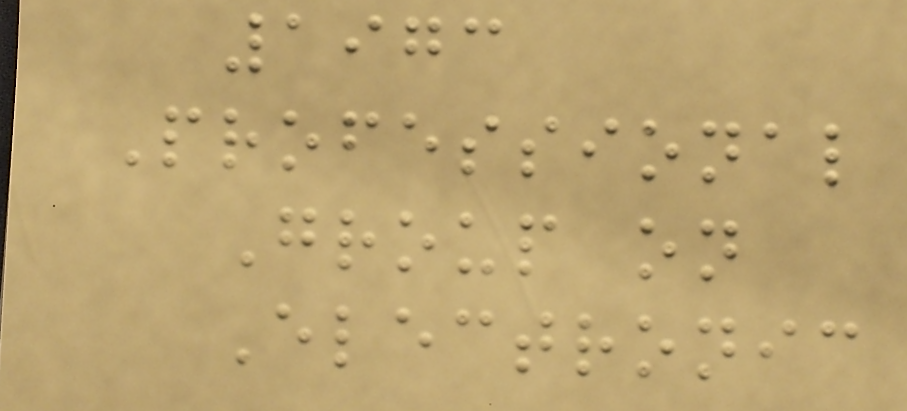1973
Professional
Group on
Electronic
